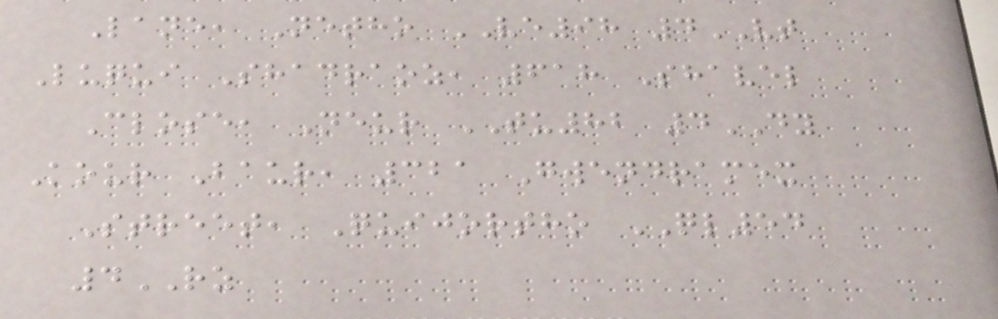Lane, Netho VE98 4VT
Luqui Shadraoz, 618 Shavel
Close, Neur TU82 4DY
Kour Baur, 321 Gwendramex
Street, Quijortho QL54
4RZ
